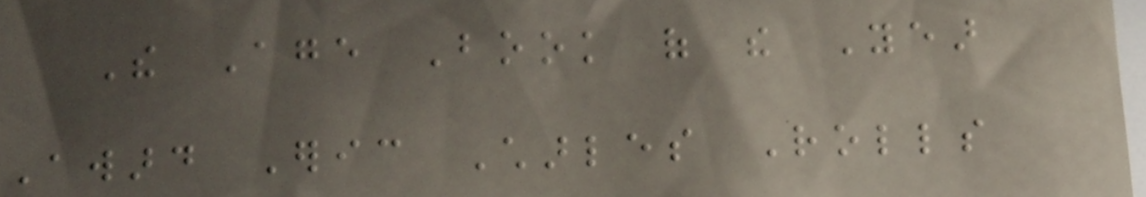The Age Book of the Year
Award Eric Charles Rolls
